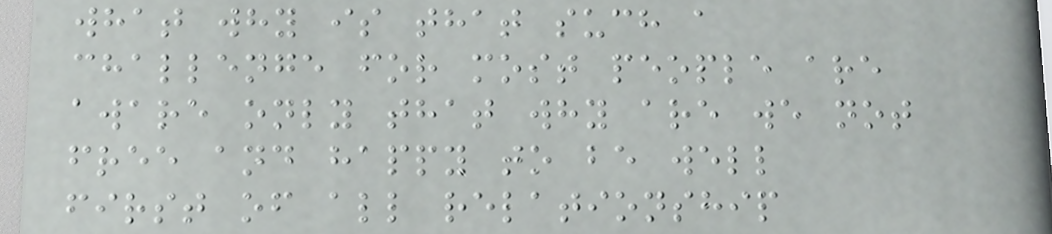what why is that such a
challenge for most people are
aware only that why are we not
free and happy to be well
first of all relationship
